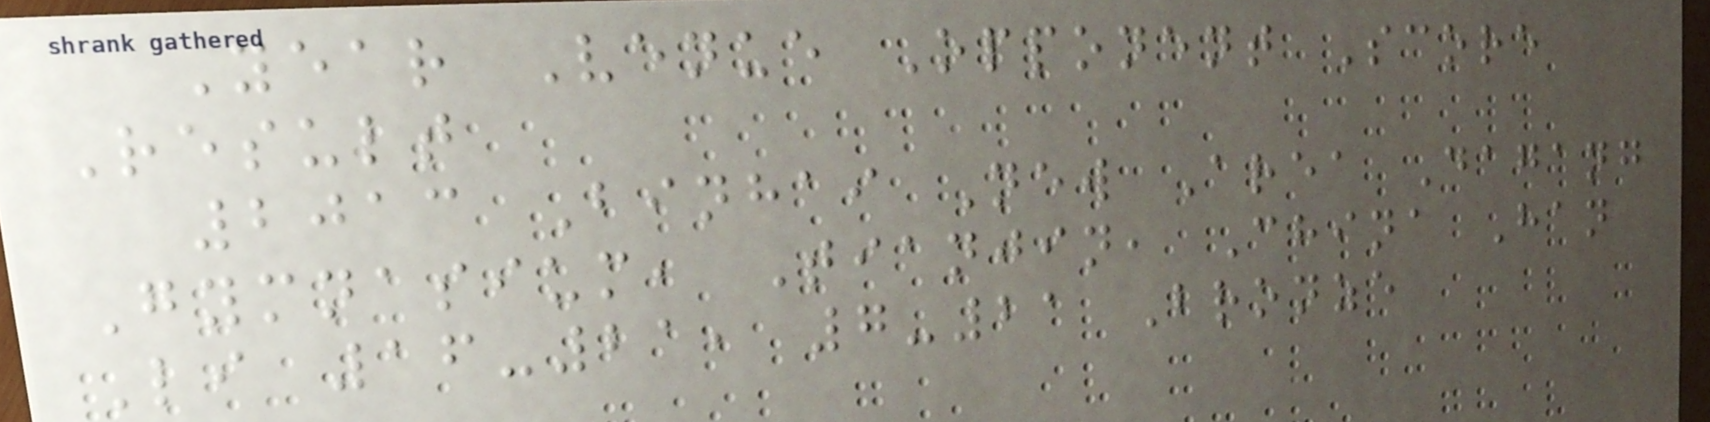Year Venue Opponent Score
Result
2013 Binhai New Area Dagang
Gymnasium, Tianjin, China Han
Li 16-21, 7-21 Bronze
